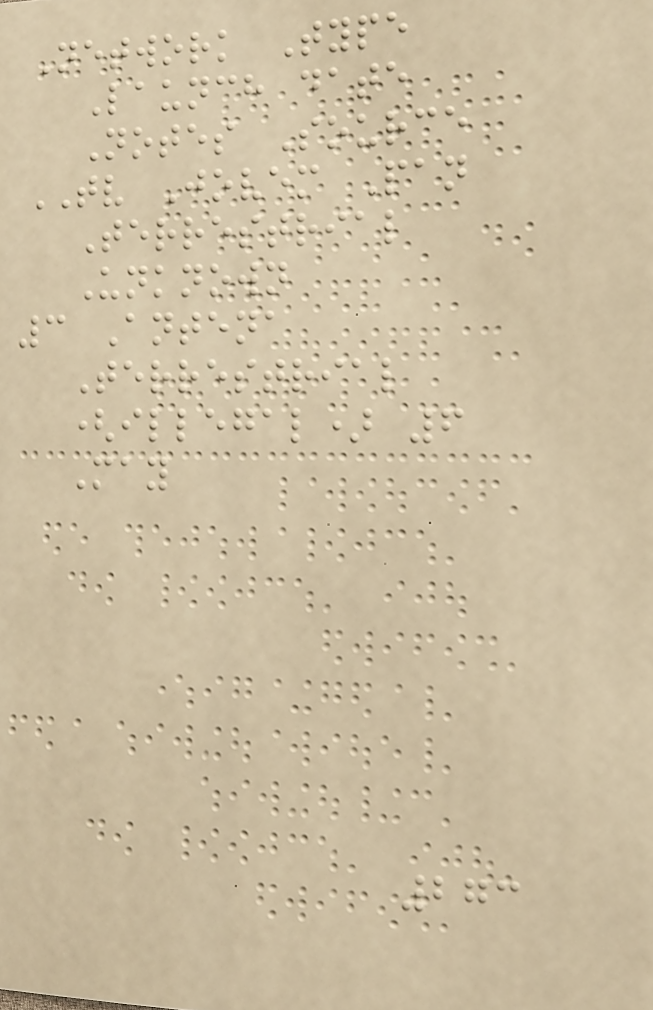Network Type
Launch date
Notes Source
TV Jovem Pan
Terrestrial
Unknown
3 Antena
Terrestrial
(illegal) 6
May
273
